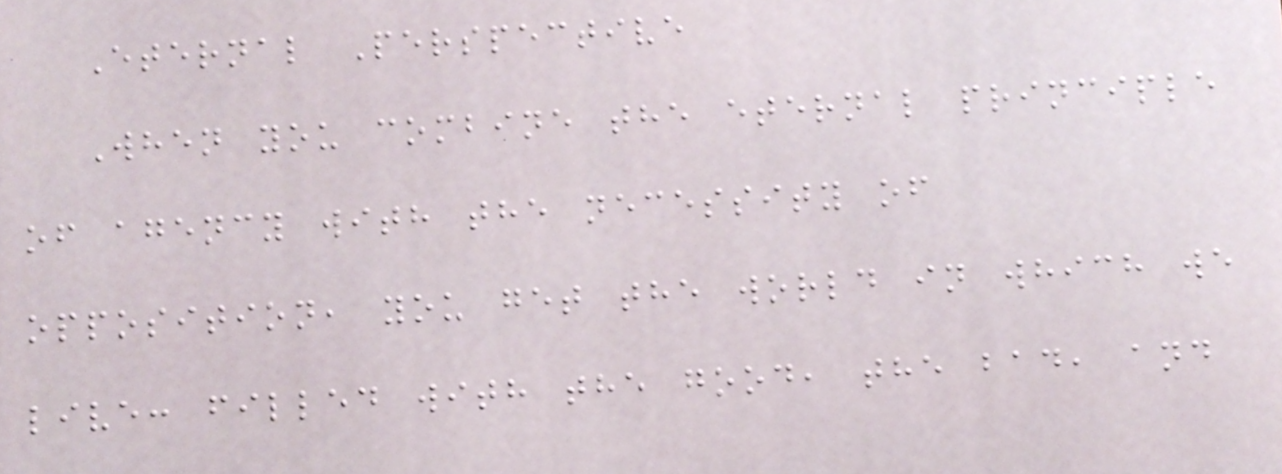Eternal Perspective
When you combine the eternal principle
of agency with the necessity of
opposition, you get the world in which we
live: filled with the good, the bad, and
